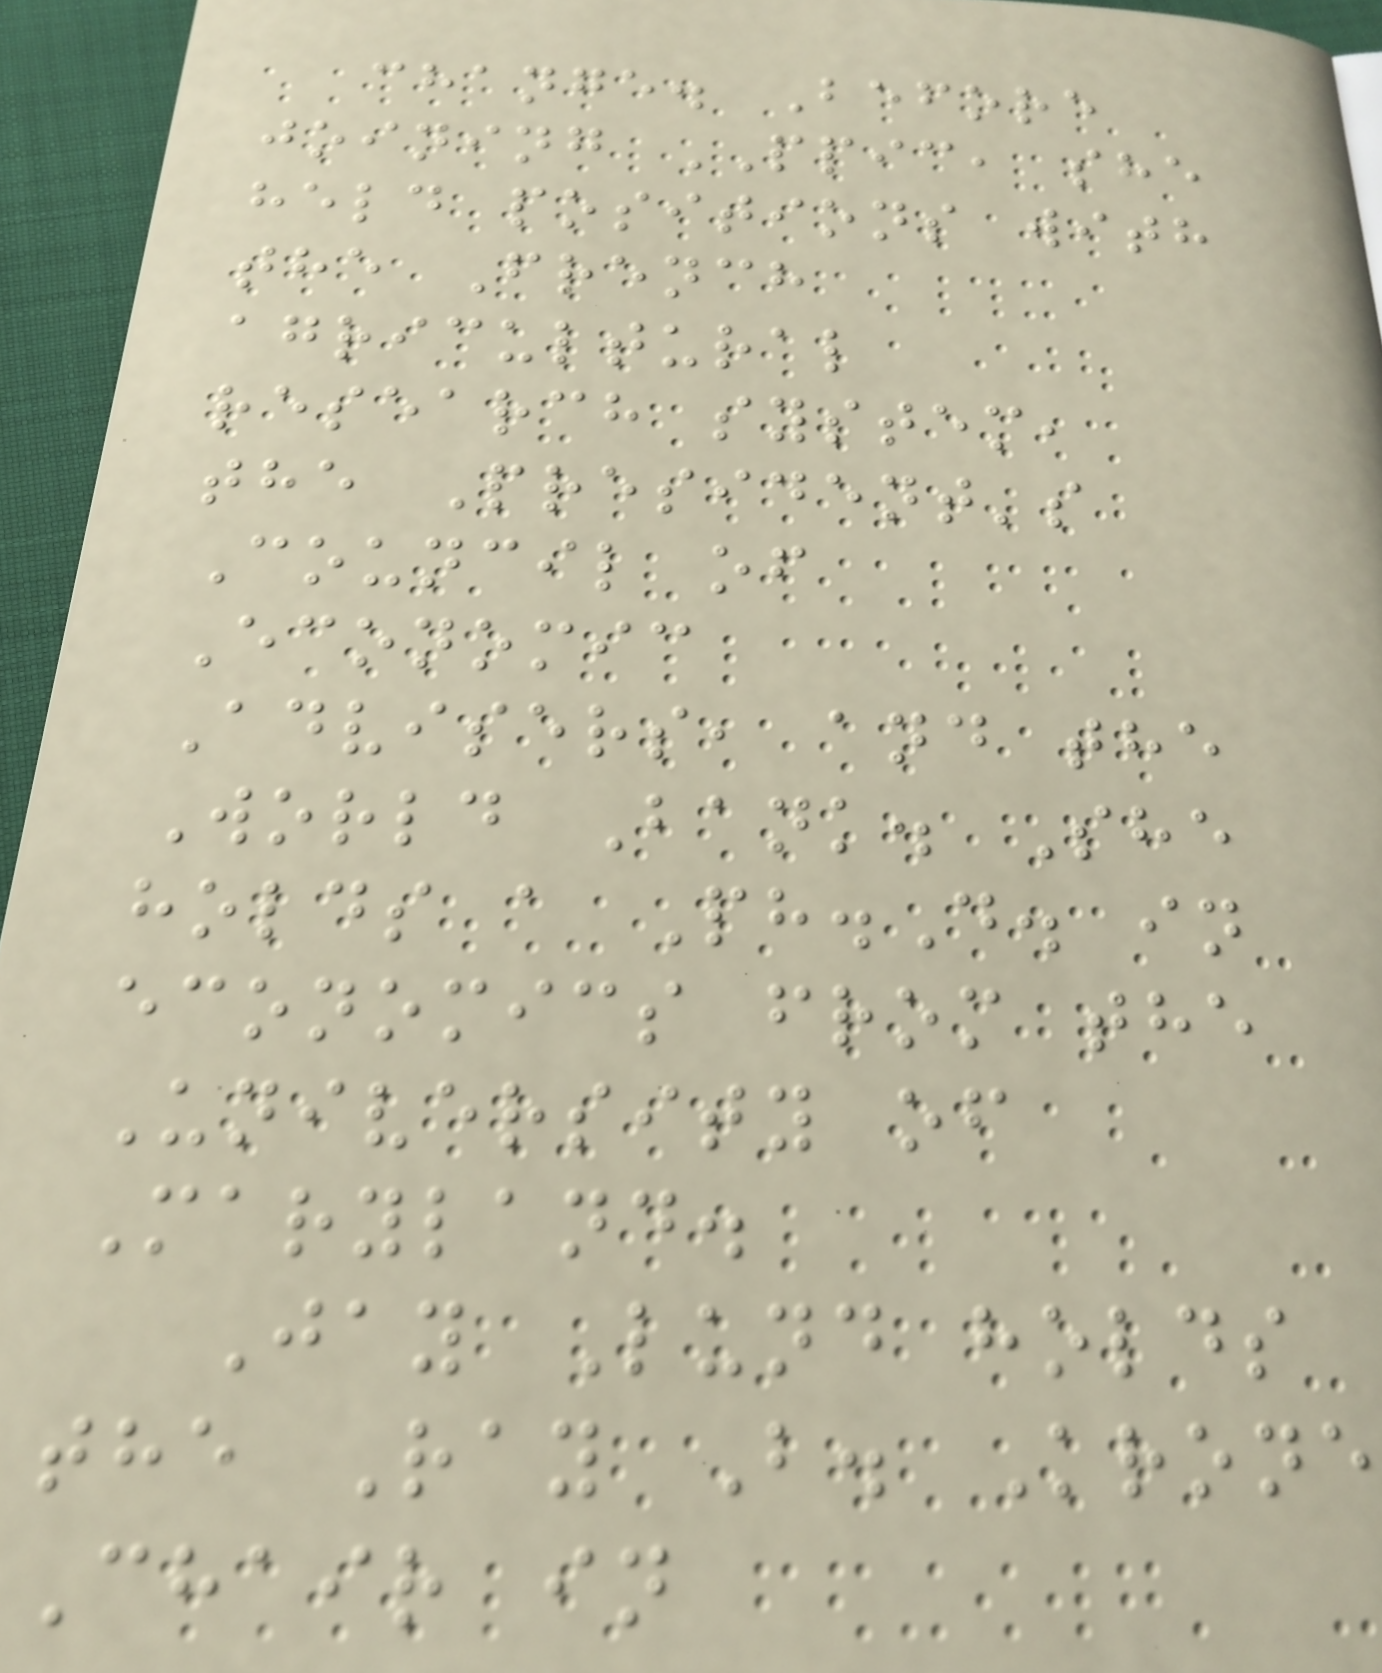change. Before
joining PPIC, she
held positions with
the French
agricultural
research system,
the President's
Council of
Economic
Advisers, and the
World Bank. She
holds a Ph.D. in
economics from the
University of
Maryland.
Jay Lund holds
the Ray B. Krone
Chair in
